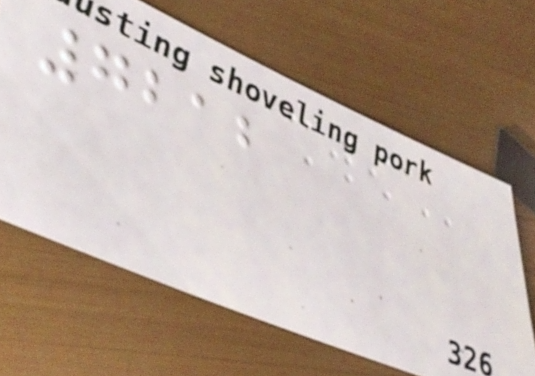7212
